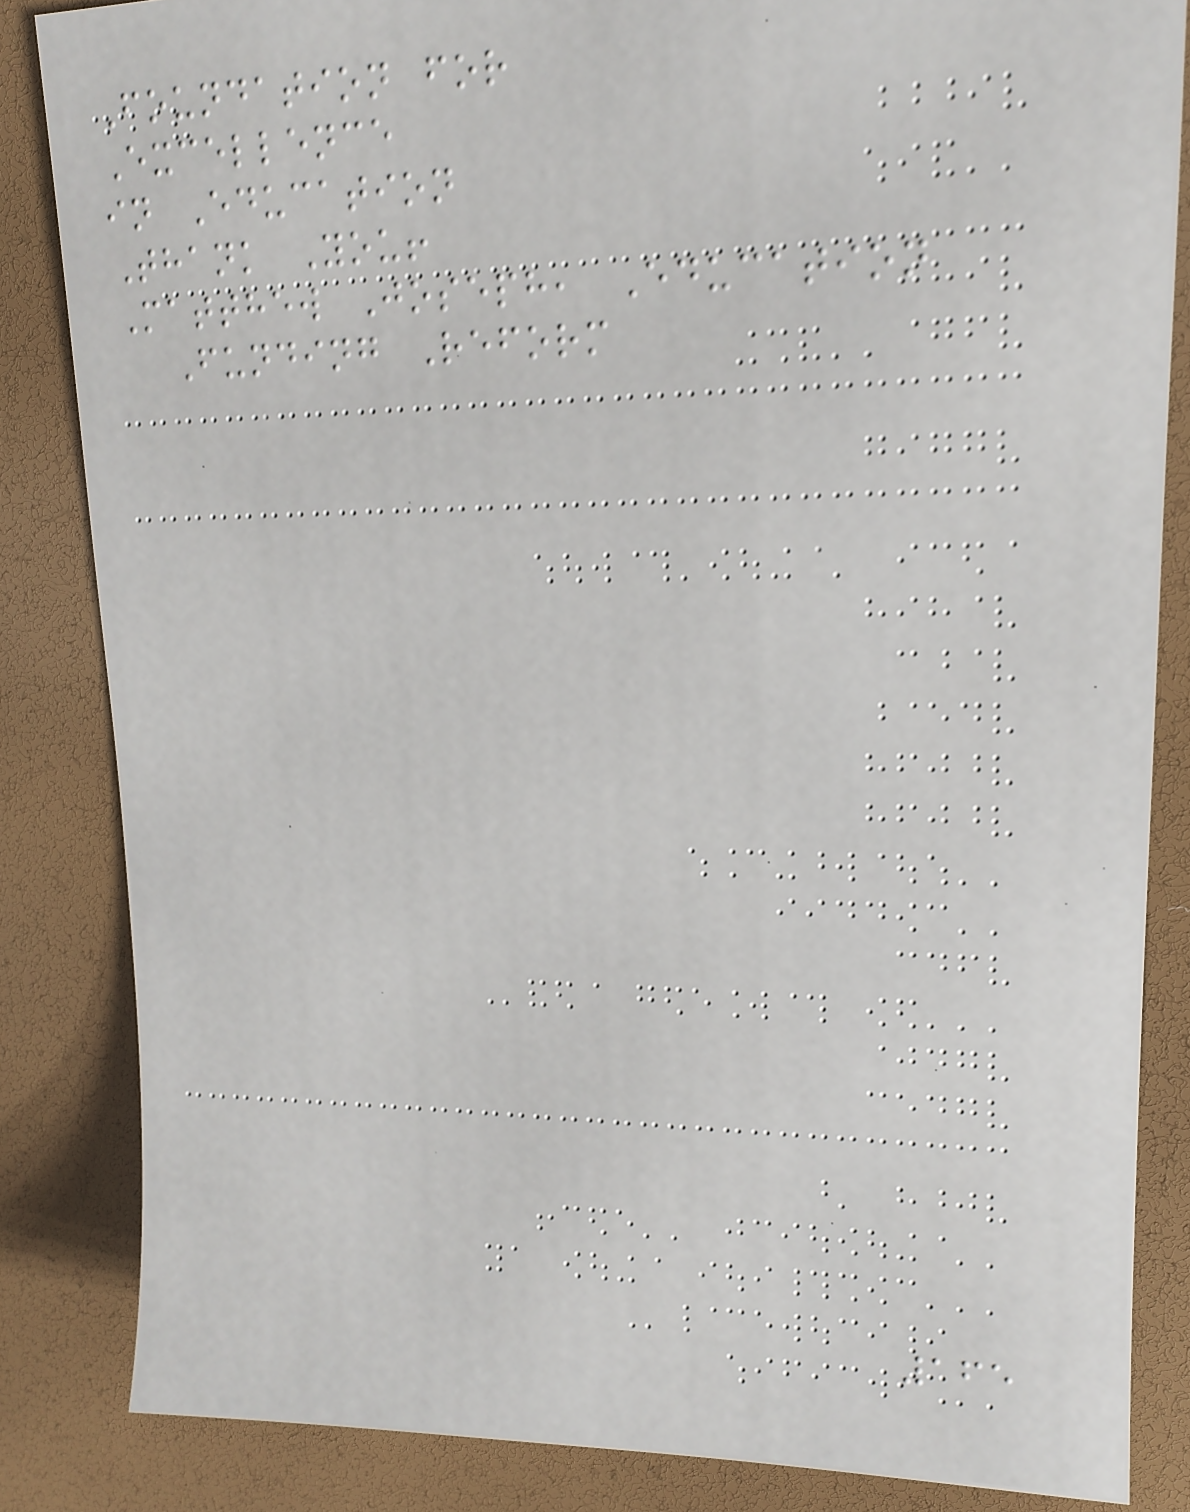Foundation for
Excellence
in Education
Thank You!
Matthew Joseph, Education
Funding Reform
165
